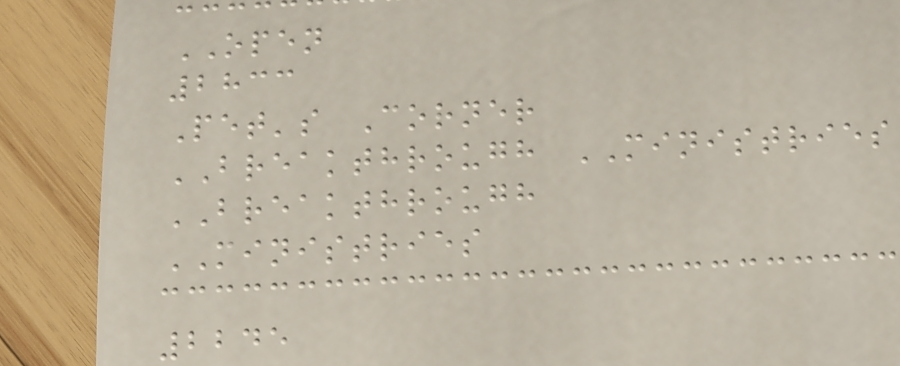OPEN
2833
Pet's Corner
BREAKTHROUGH MINISTRIES
BREAKTHROUGH
MINISTRIES
2245
